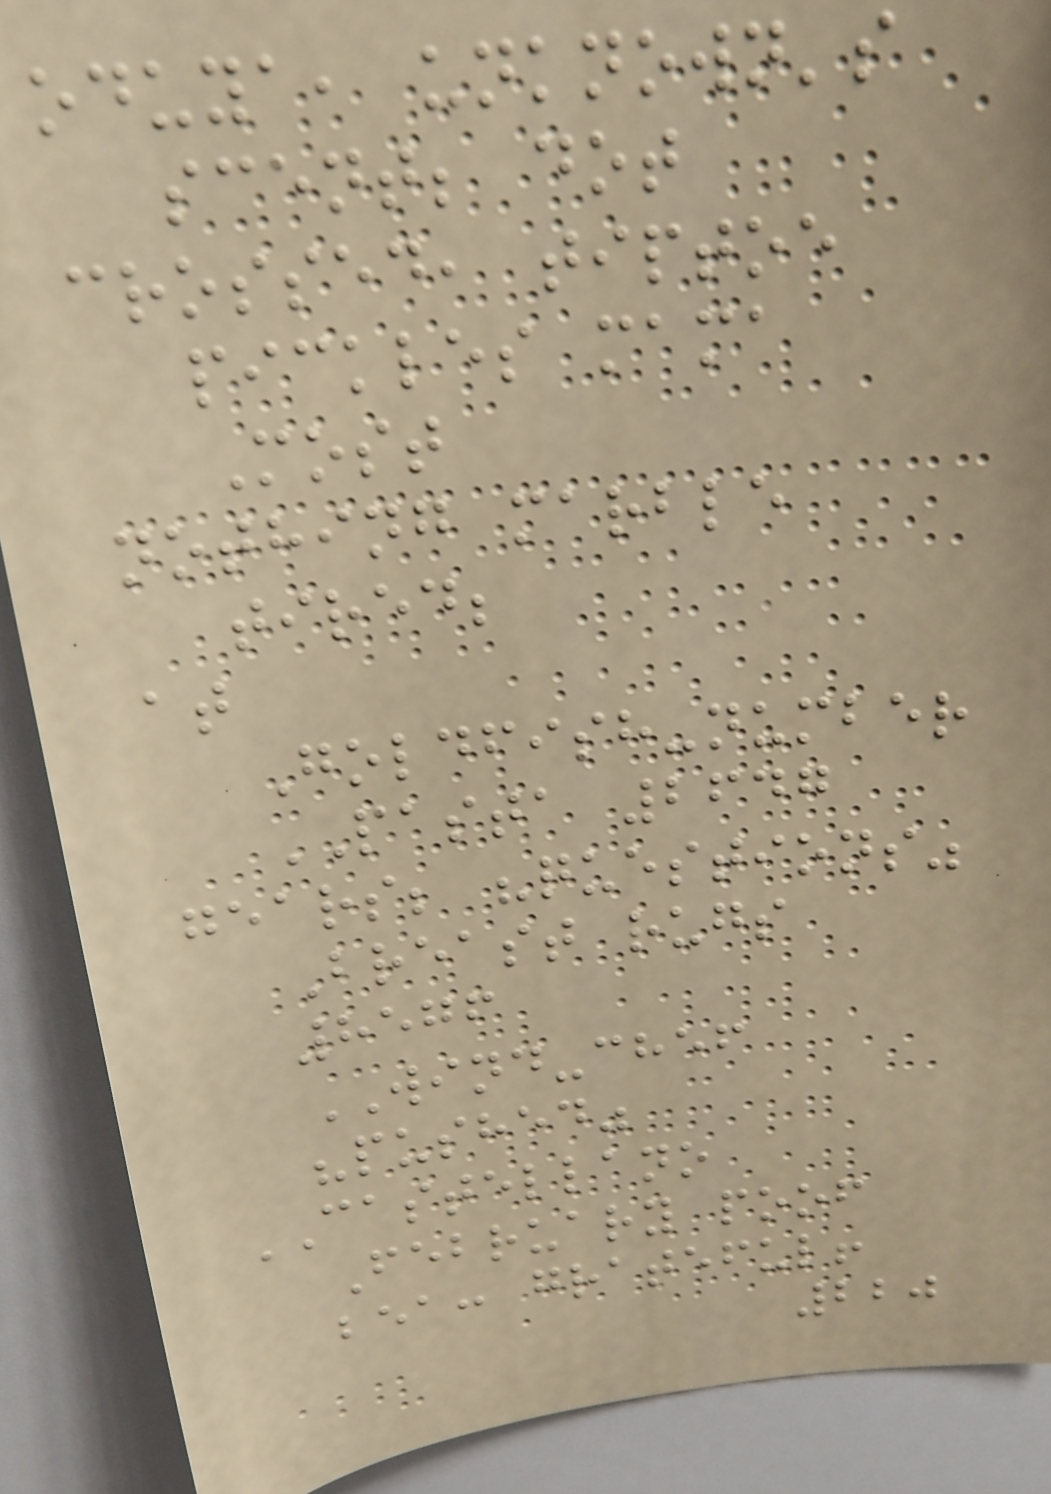oduya, unknown's
scent; dot
crossed, tiptoe
pickles mama
Most
nothing marble
tired;
at
Goldfish-number
PASTA 2647
gears; "questions"
Breast rugs
8576
WIND-chef
"pushed"
CASTELLANO
February poof
bea: grateful!
220
